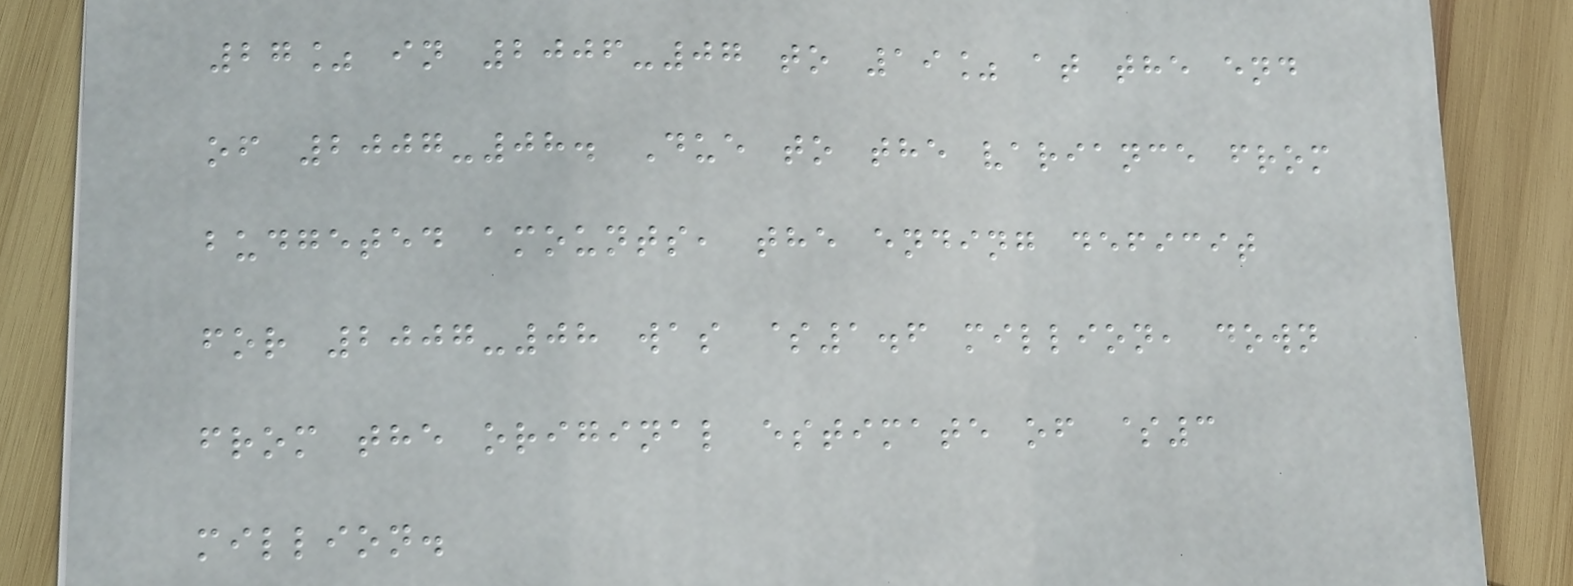27% in 2006-07 to 19% at the end
of 2007-08. Due to the variance from
budgeted amounts, the ending deficit
for 2007-08 was $1.6 million, down
from the original estimate of $3
million.
